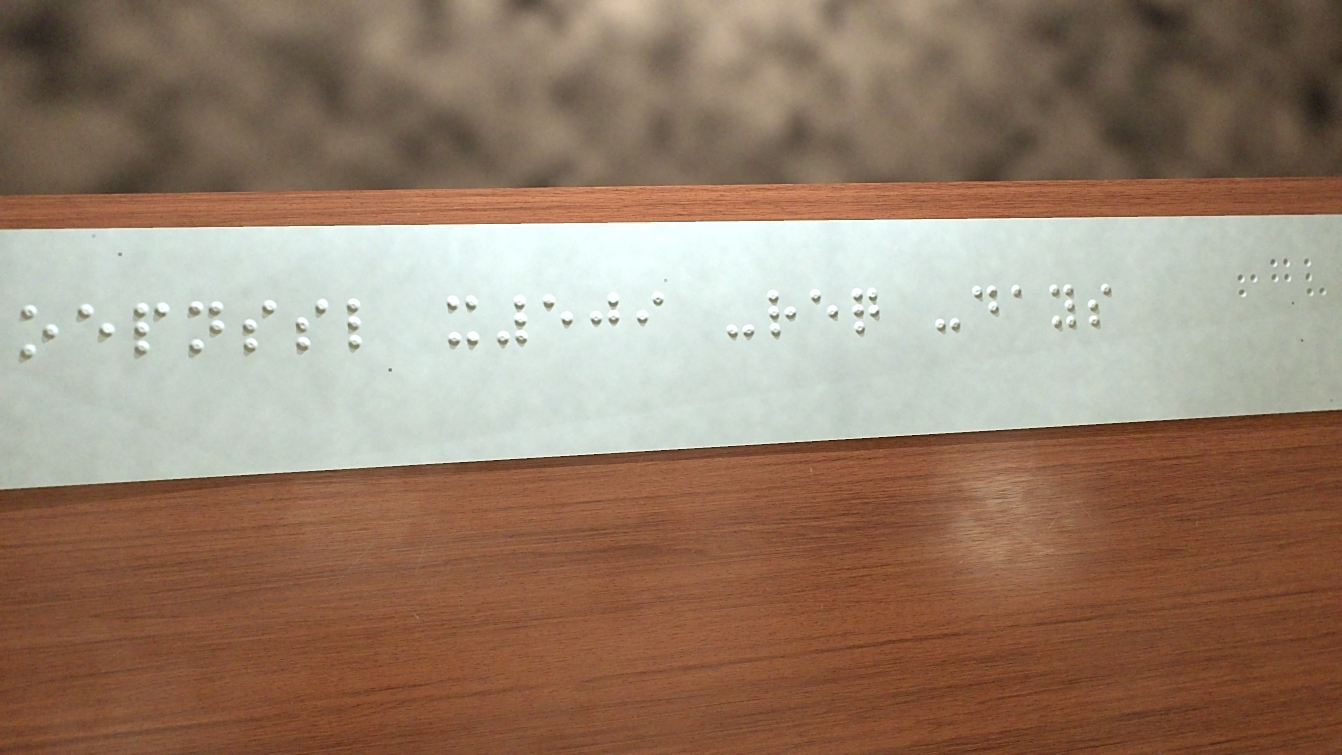oepnssl x509 -req -days
